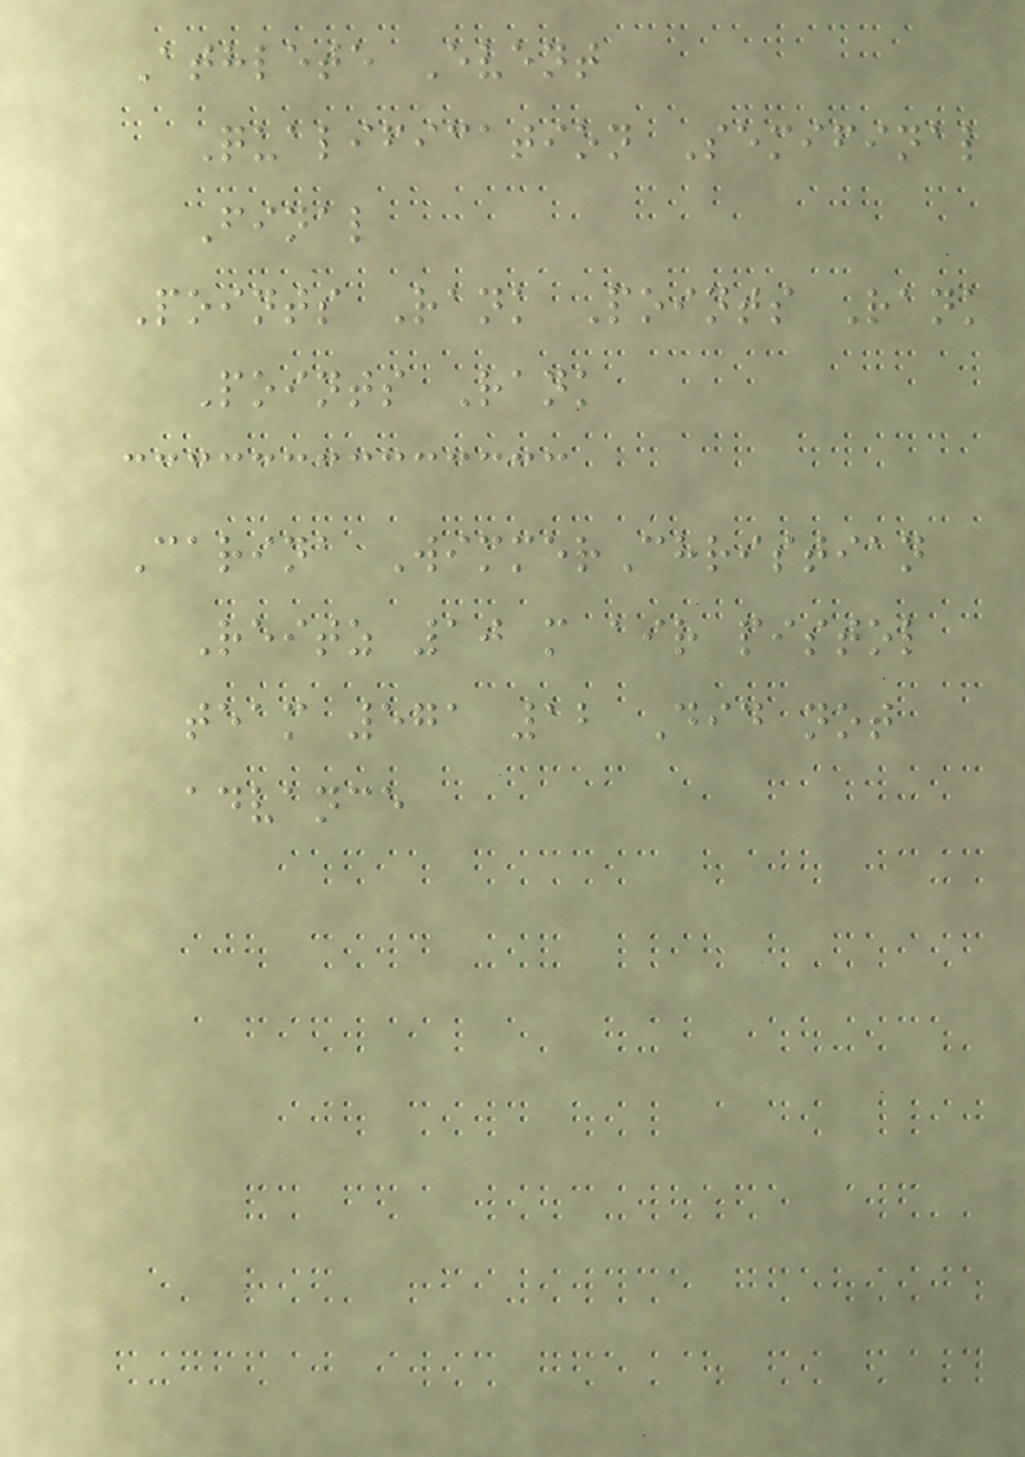Athlete Event
Qualification Semifinal
Final
Points Rank Points Rank
Points Rank
Carina WimmerChristian
Reitz 10 m air pistol
team 571 12 Did not
advance
